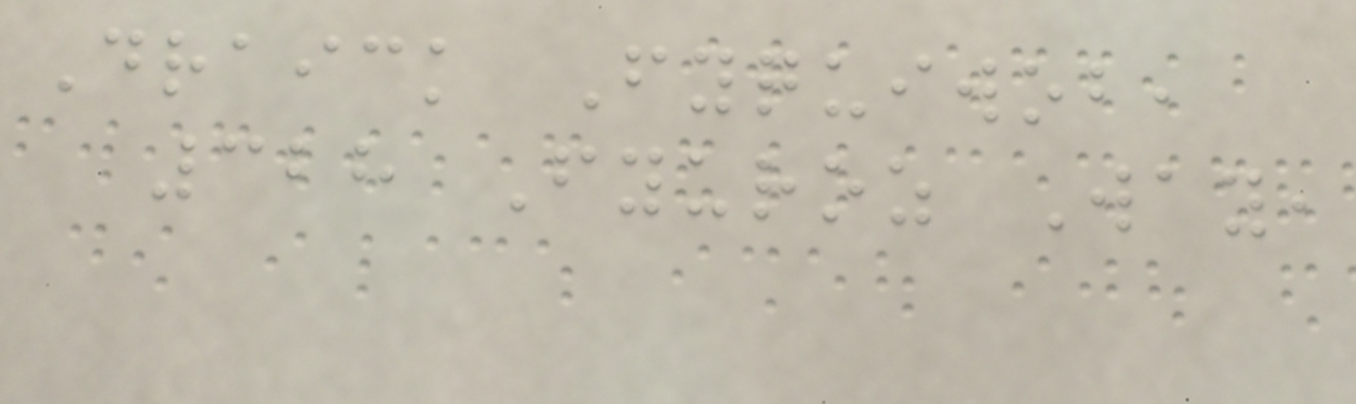Draick Fyquiwob,
328 Fyuroz Way,
